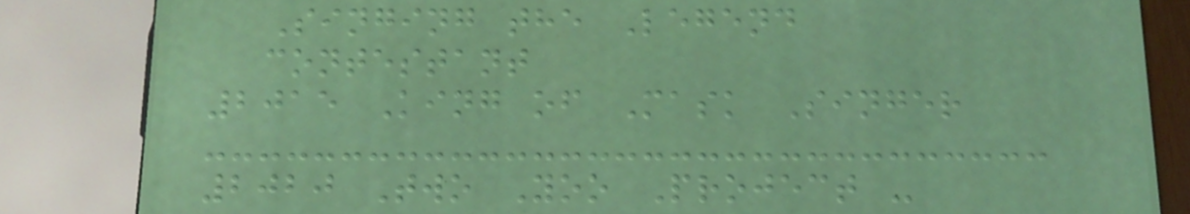Singing the Legend
contestant
2015 King of Mask Singer
2020 Two Yoo Project -
